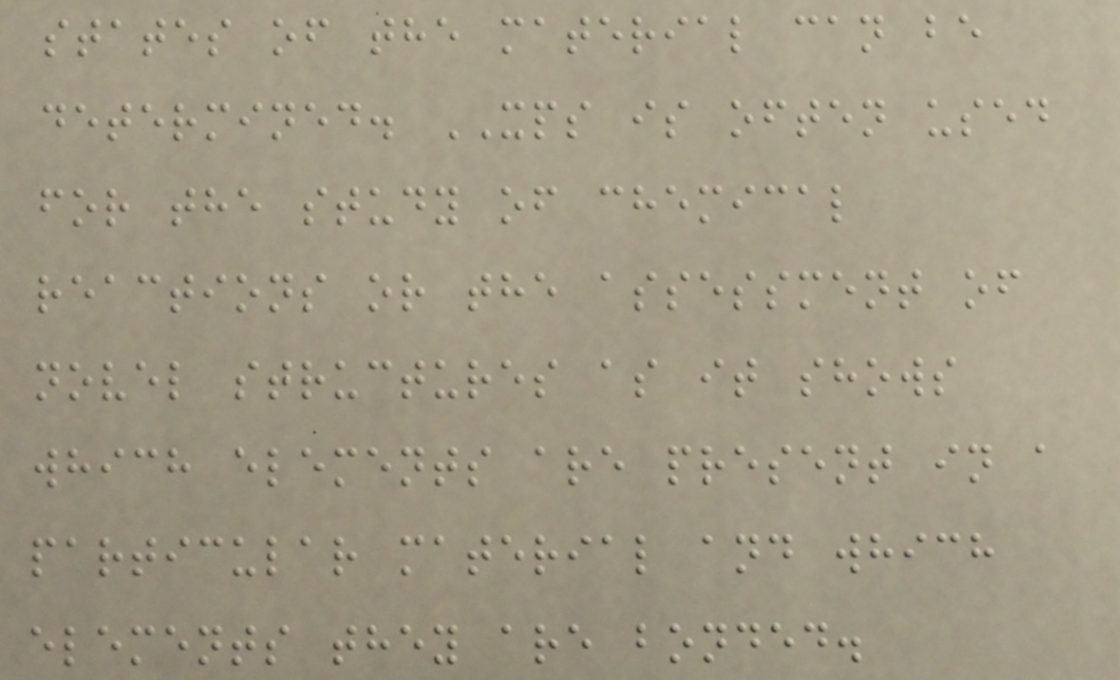states of the material can be
determined. XPS is often used
for the study of chemical
reactions or the assessment of
novel structures as it shows
which elements are present in a
particular material and which
elements they are bonded.
